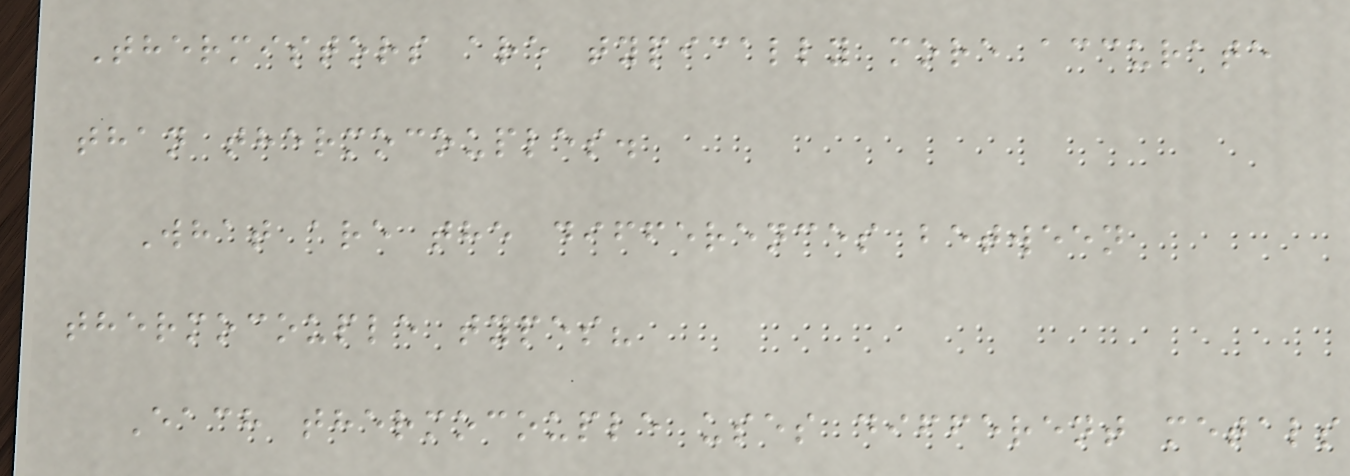Thermistors are typically more accurate
than thermocouples.
What are the differences between
thermocouple types?
Each thermocouple uses different metals
